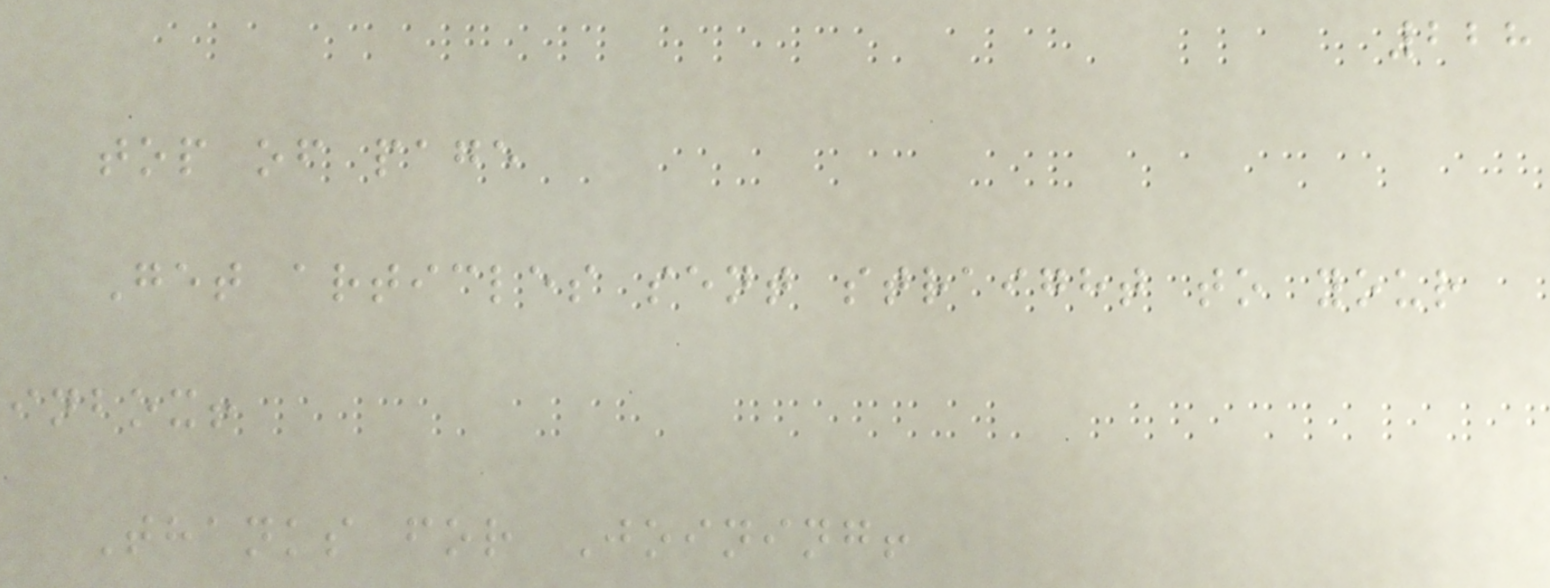228
top of page
Get articles sent straight to your
inbox!
Thanks for Joining!
